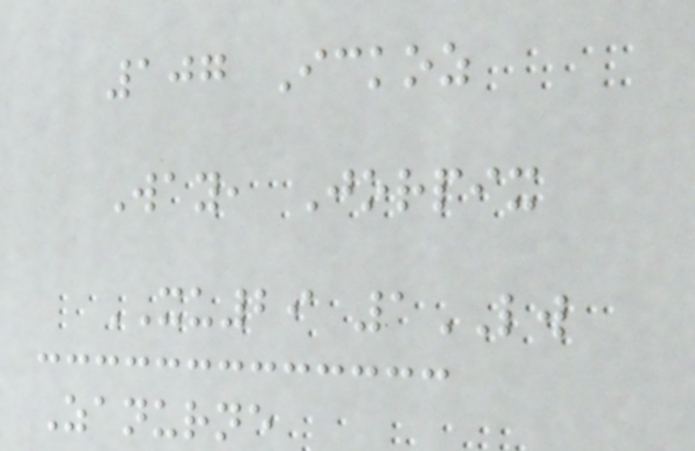107 Ickoz
Way, Jorpix
XU29 1LW
Zanurne
